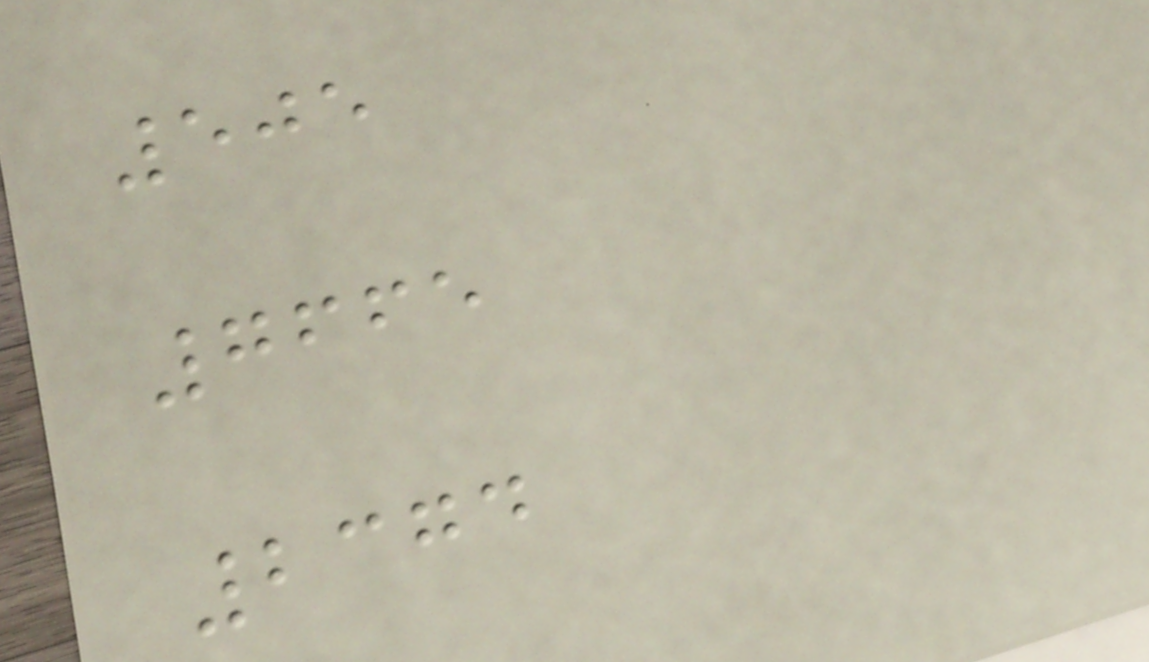505
7665
2374
